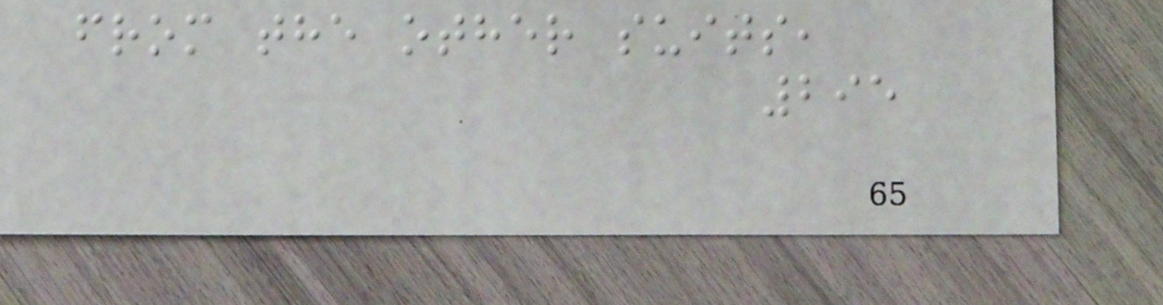from the other suits,
295
